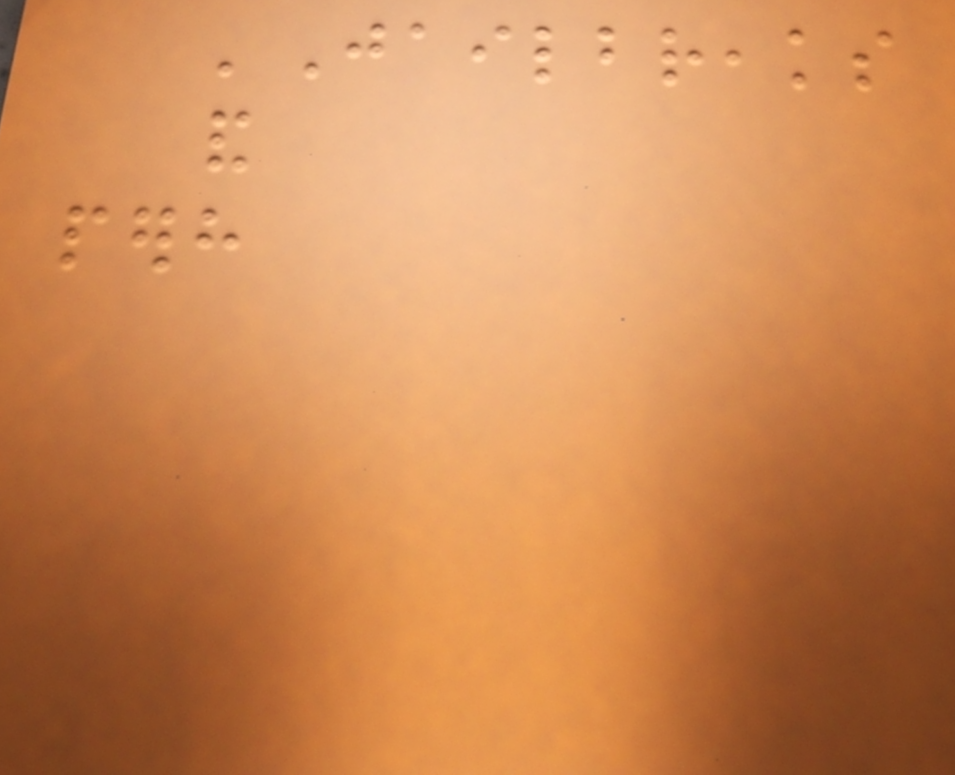'Jailbreaks
and
perhaps
